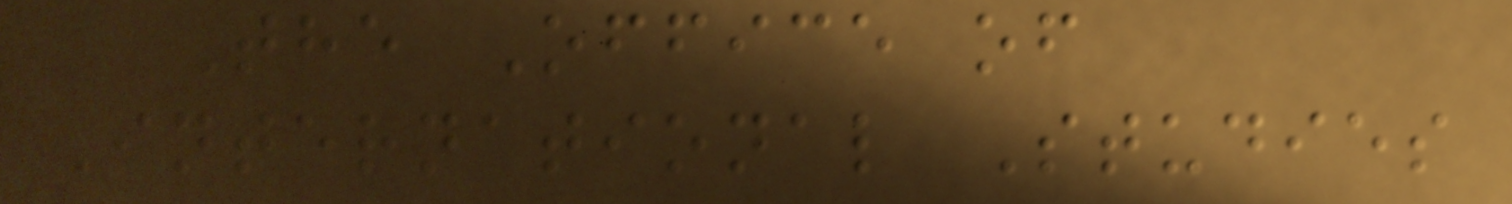The Office of
International Studies
